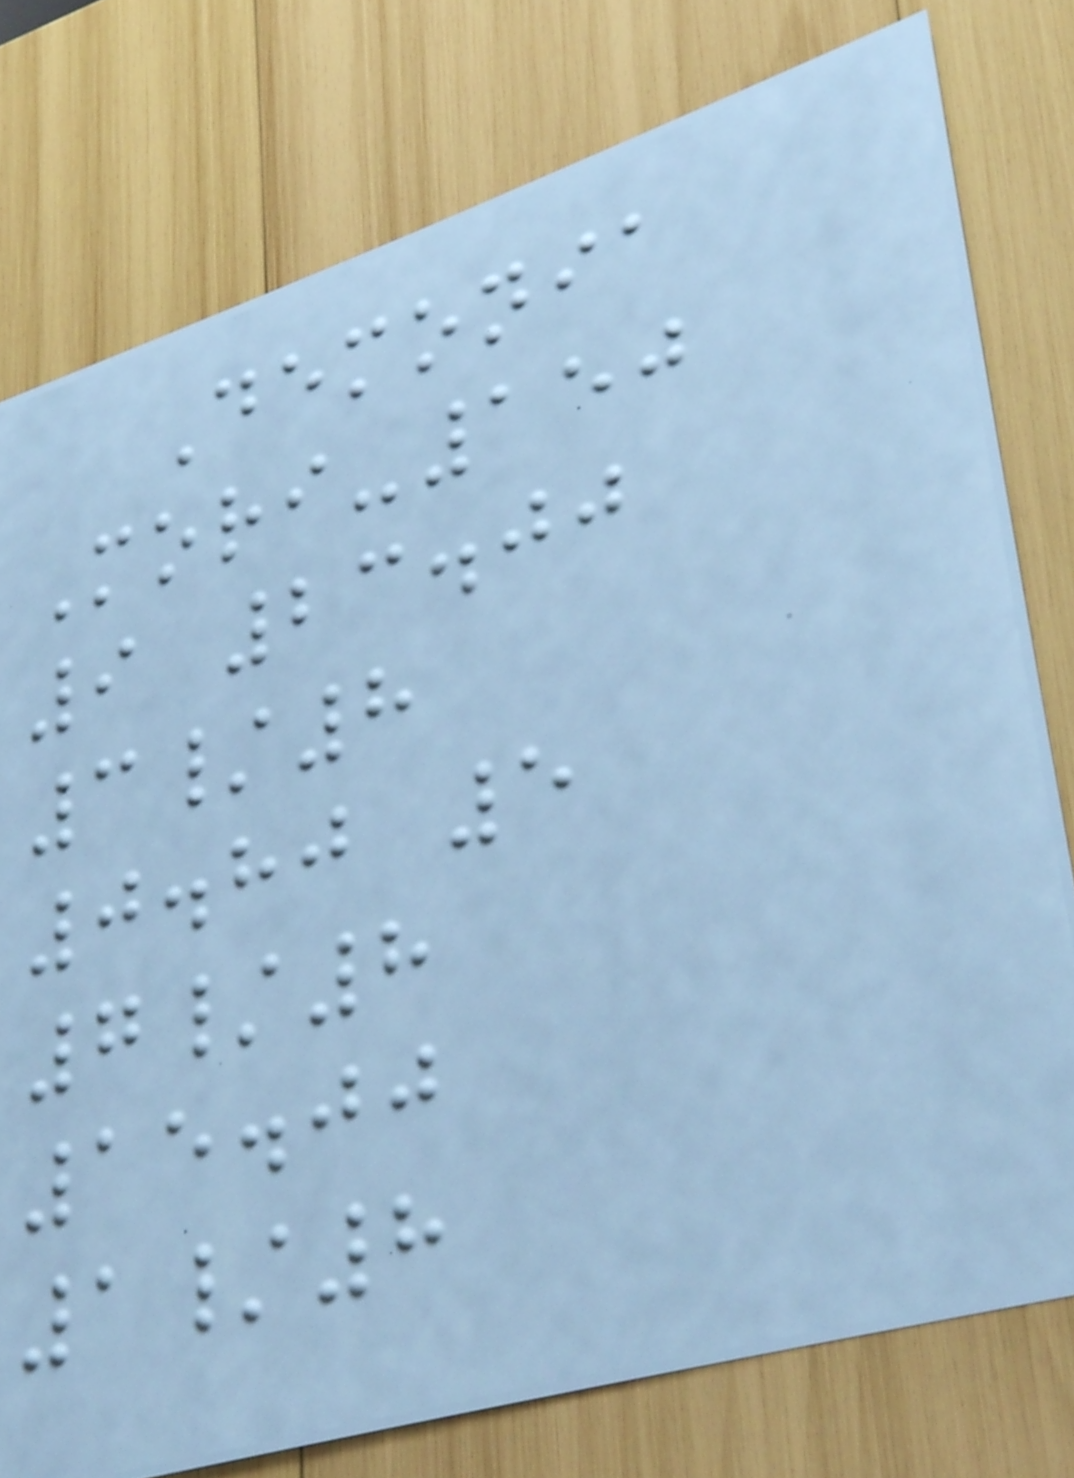Demonia
Mori-150
9 23.00
3/8
0.80 5
7/8
15.00
1/8
